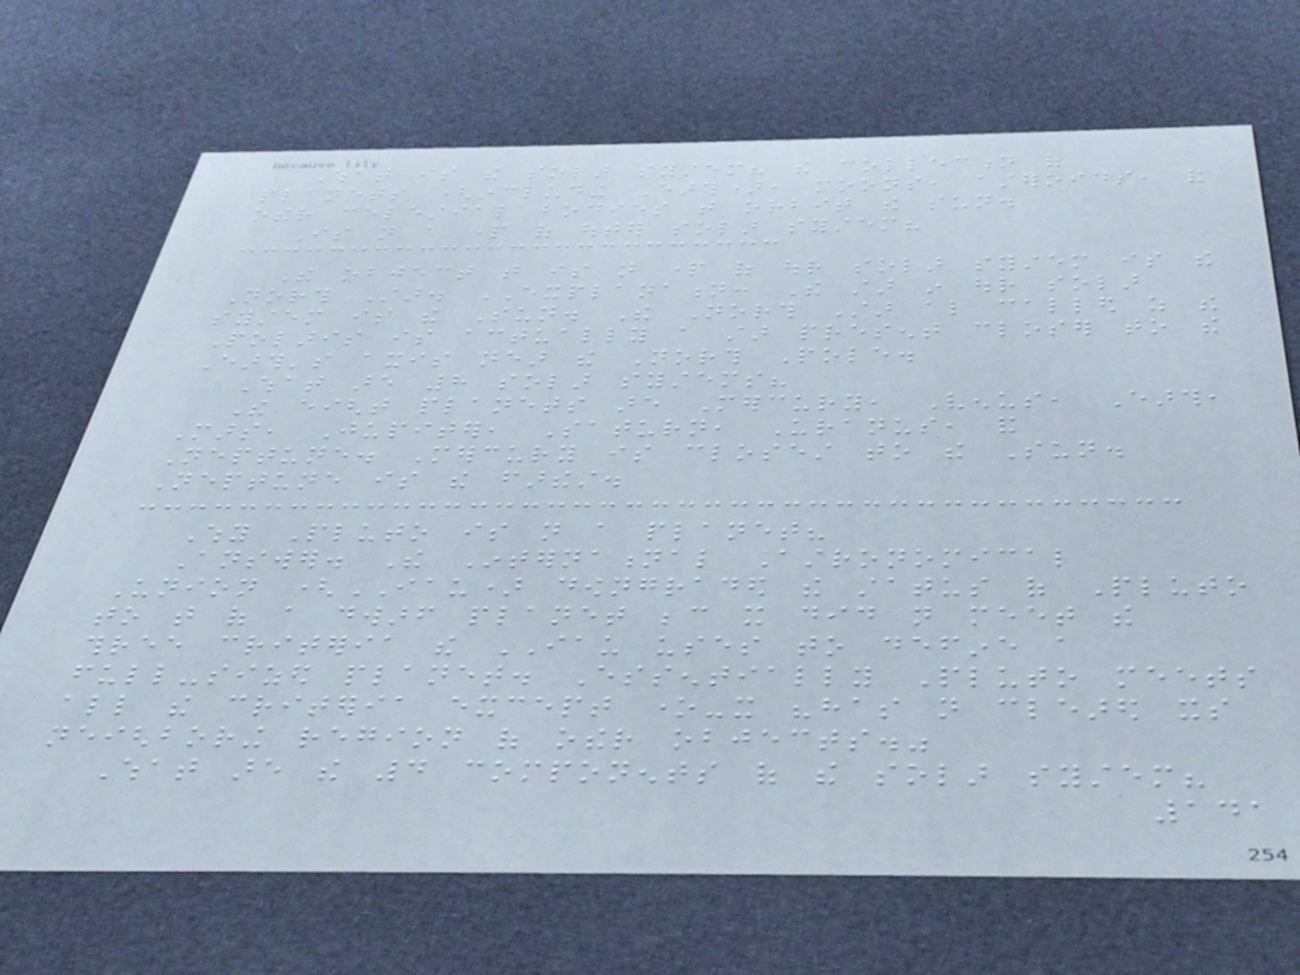What is the solar system? the collection of
planets (including Earth), moons, asteroids, and
other celestial bodies that orbit the sun.
Is not a part of outer solar system?
The object that is not part of our solar system is the
North Star. EXPLANATION: The star in our solar
system is the Sun. The North Star also called as the
Polaris is actually a star present closer to the
Earth's axis near the North Pole.
What are 8 solar systems?
The eight planets are Mercury, Venus, Earth,
Mars, Jupiter, Saturn, Uranus, and
Neptune. Mercury is closest to the Sun.
Neptune is the farthest.
Why Pluto is not a planet?
Answer. The International Astronomical
Union (IAU) downgraded the status of Pluto
to that of a dwarf planet because it did not meet the
three criteria the IAU uses to define a
full-sized planet. Essentially Pluto meets
all the criteria except one-it "has not cleared its
neighboring region of other objects."
What are the 4 components of the solar system?
141
